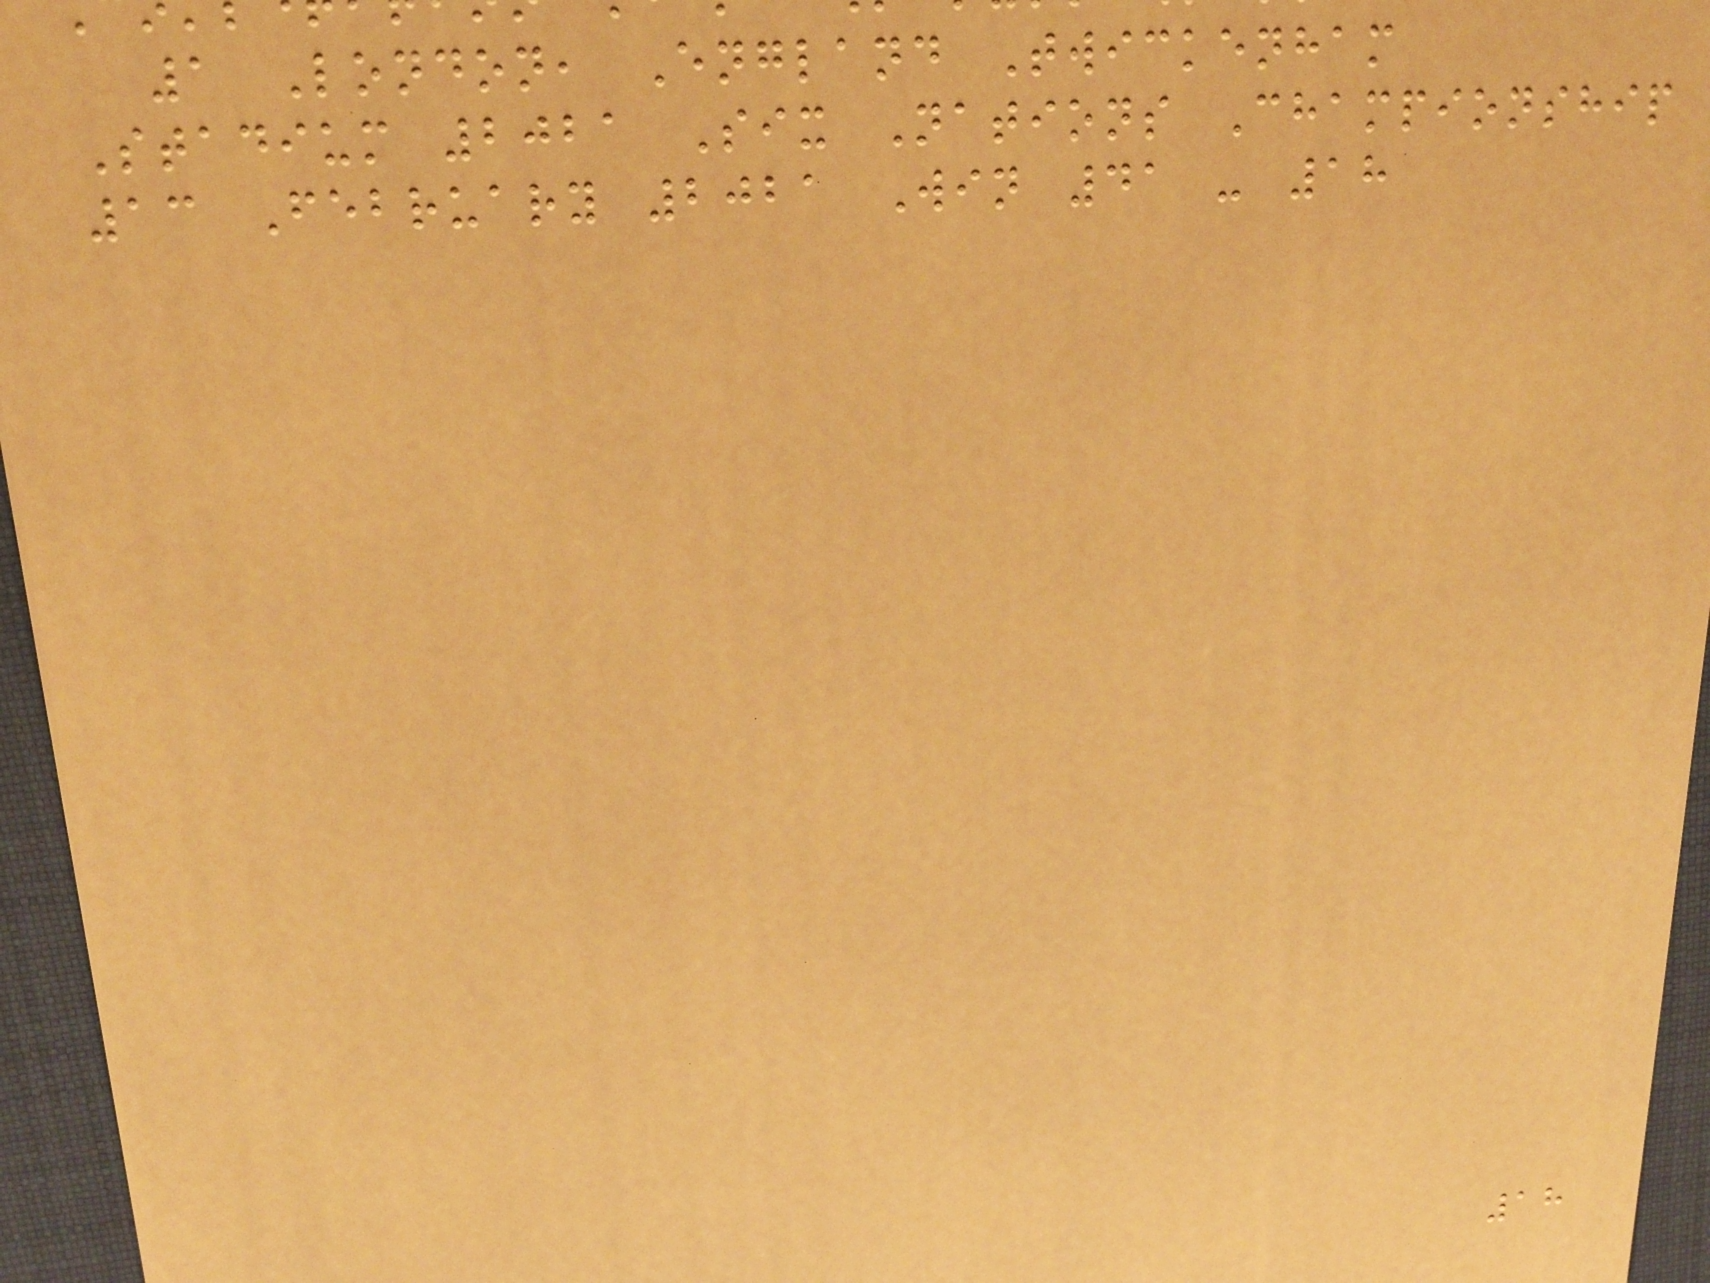1 London, England Twickenham
Stadium 2021 Six Nations Championship
13 February 2021 Win 41 - 18
18
